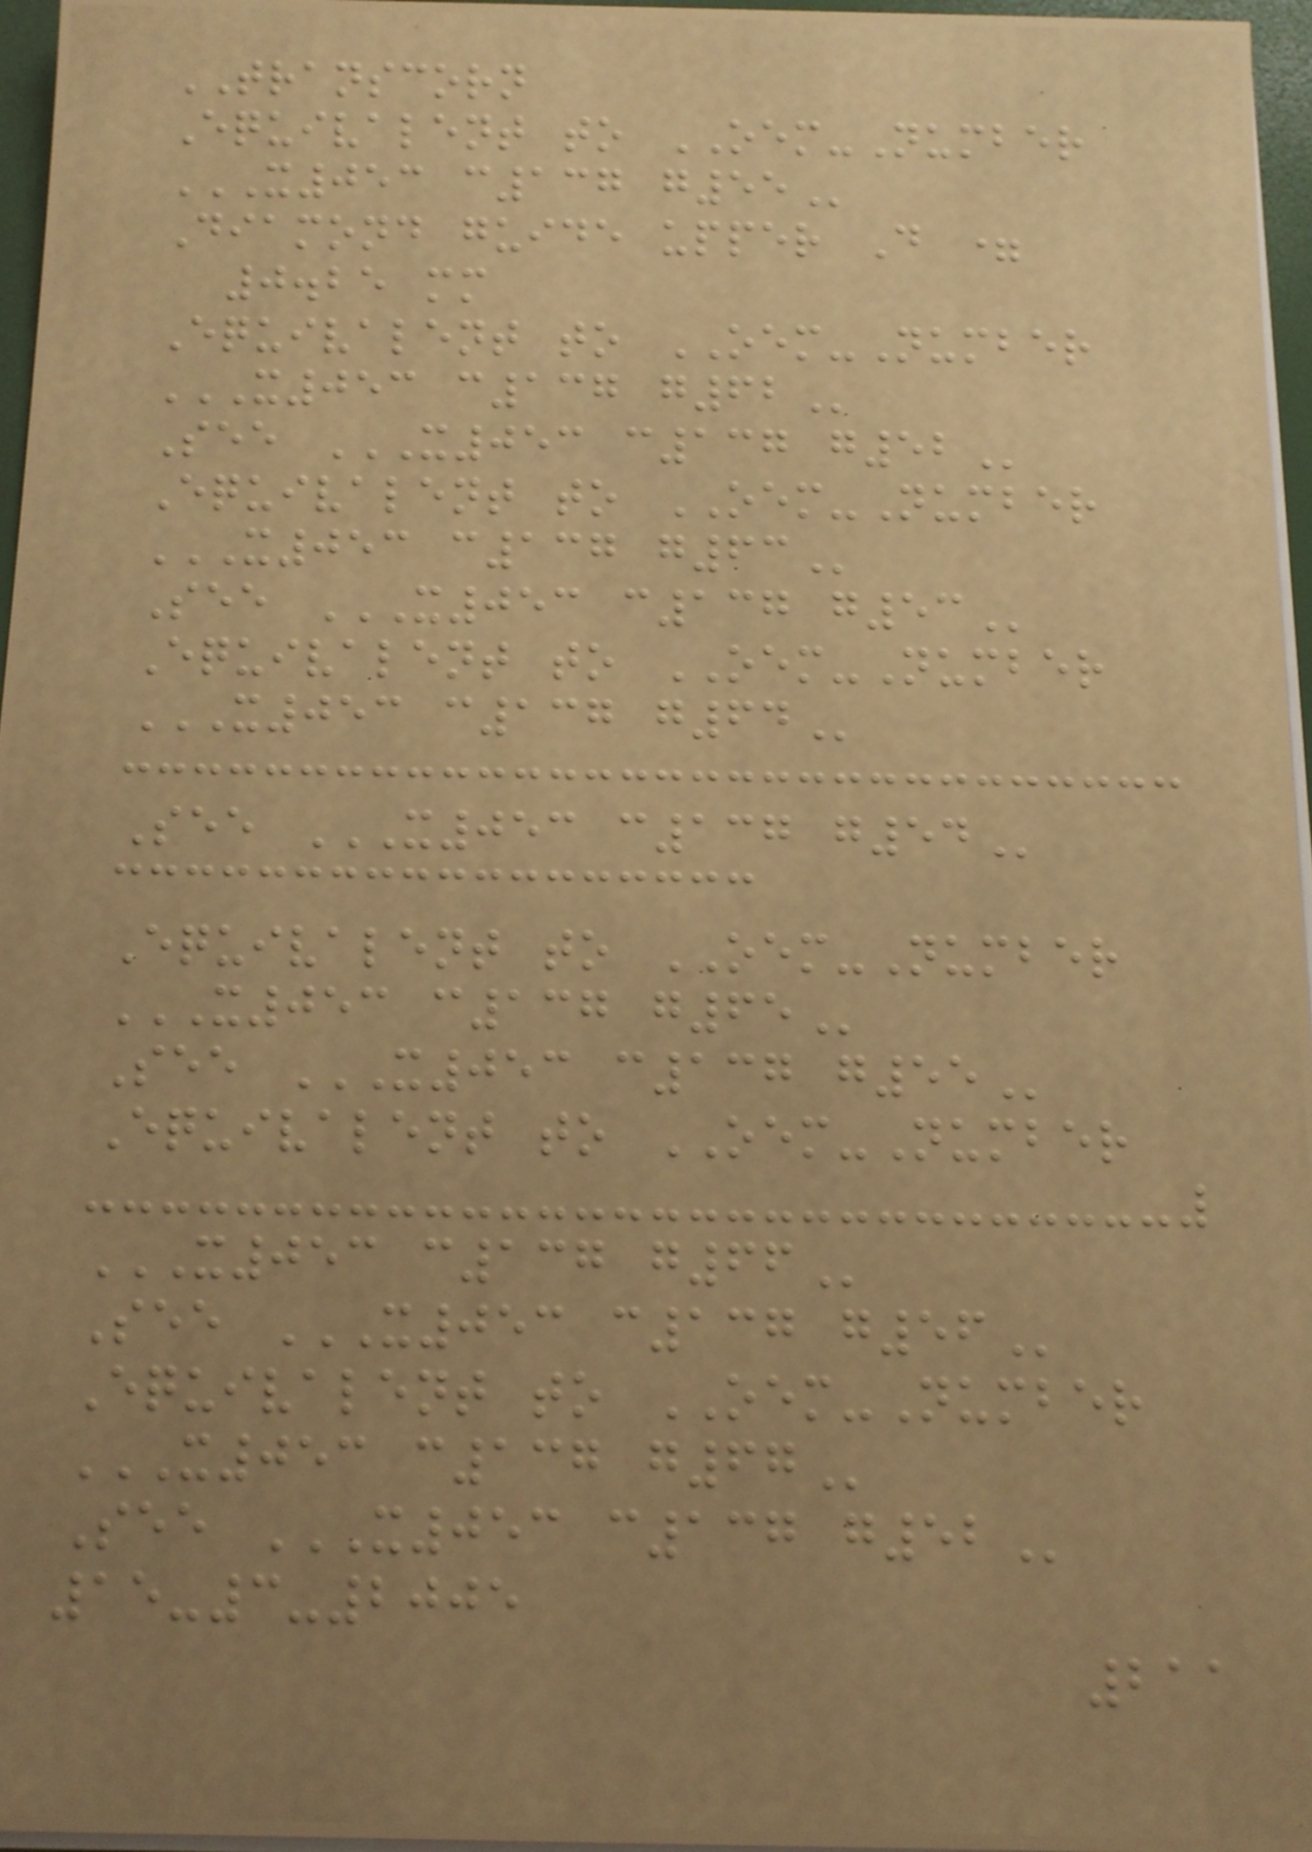TRANSCORN
Equivalent to OEM-Number
X053 C137 G55
Diamond guide upper D =
0.25 mm
Equivalent to OEM-Number
X053 C137 G62
See X053 C137 G52
Equivalent to OEM-Number
X053 C137 G63
See X053 C137 G53
Equivalent to OEM-Number
X053 C137 G64
See X053 C137 G54
Equivalent to OEM-Number
X053 C137 G65
See X053 C137 G55
Equivalent to OEM-Number
X053 C137 G66
See X053 C137 G56
Equivalent to OEM-Number
X053 C137 G67
See X053 C137 G52
15-3-2005
211
